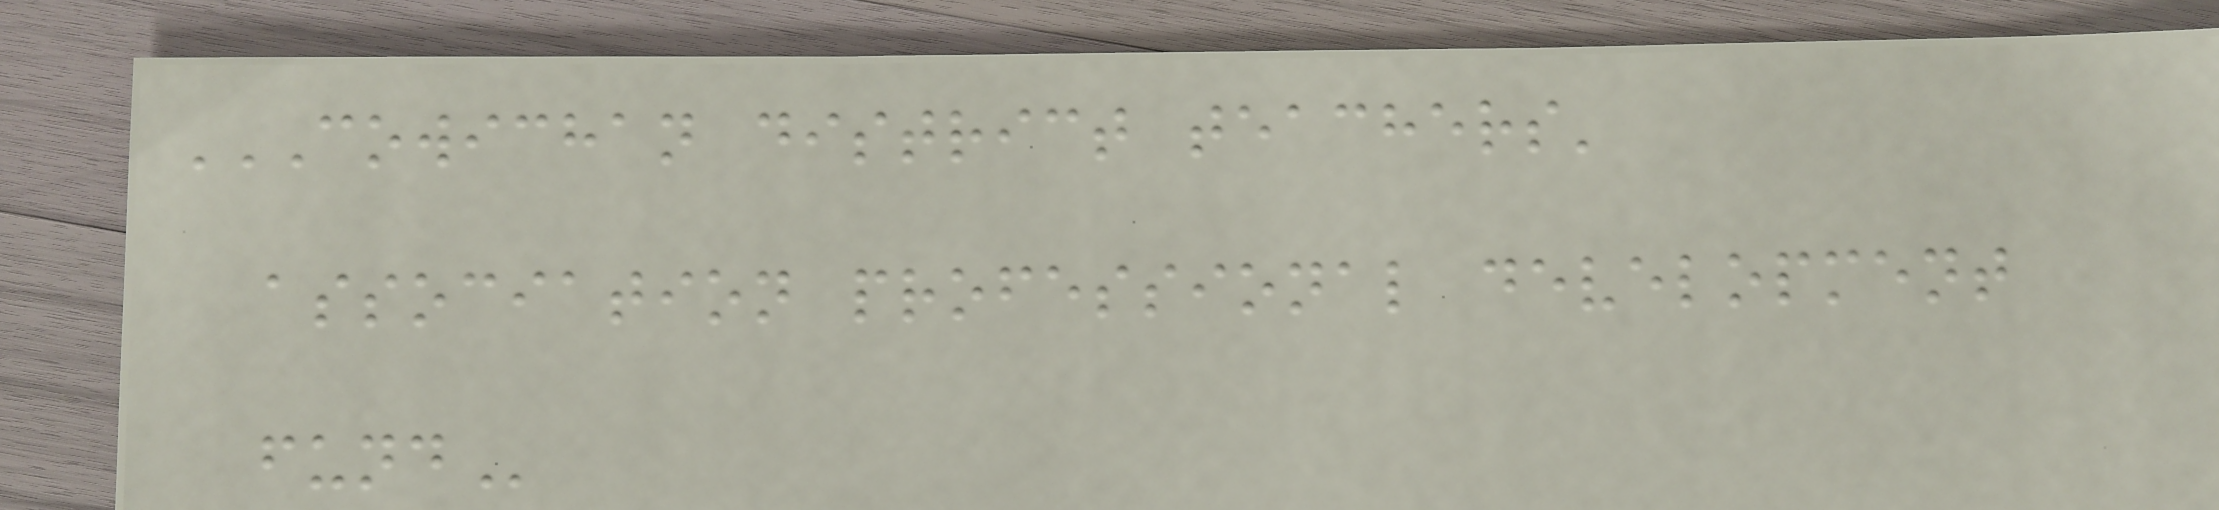COWICHAN DISTRICT TEACHERS'
ASSOCIATION PROFESSIONAL DEVELOPMENT
FUND
